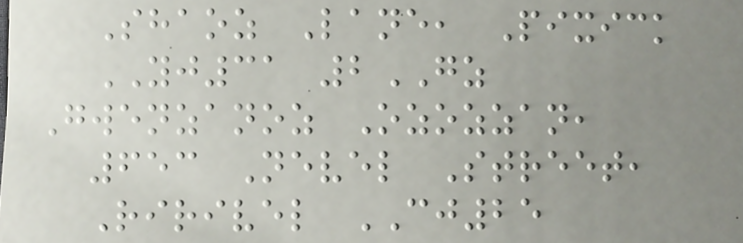Shaoz Lane, Pixick
YJ31 2GZ
Gwenzanoz Ozozzan,
653 Nevel Street,
Ririvel CJ25
